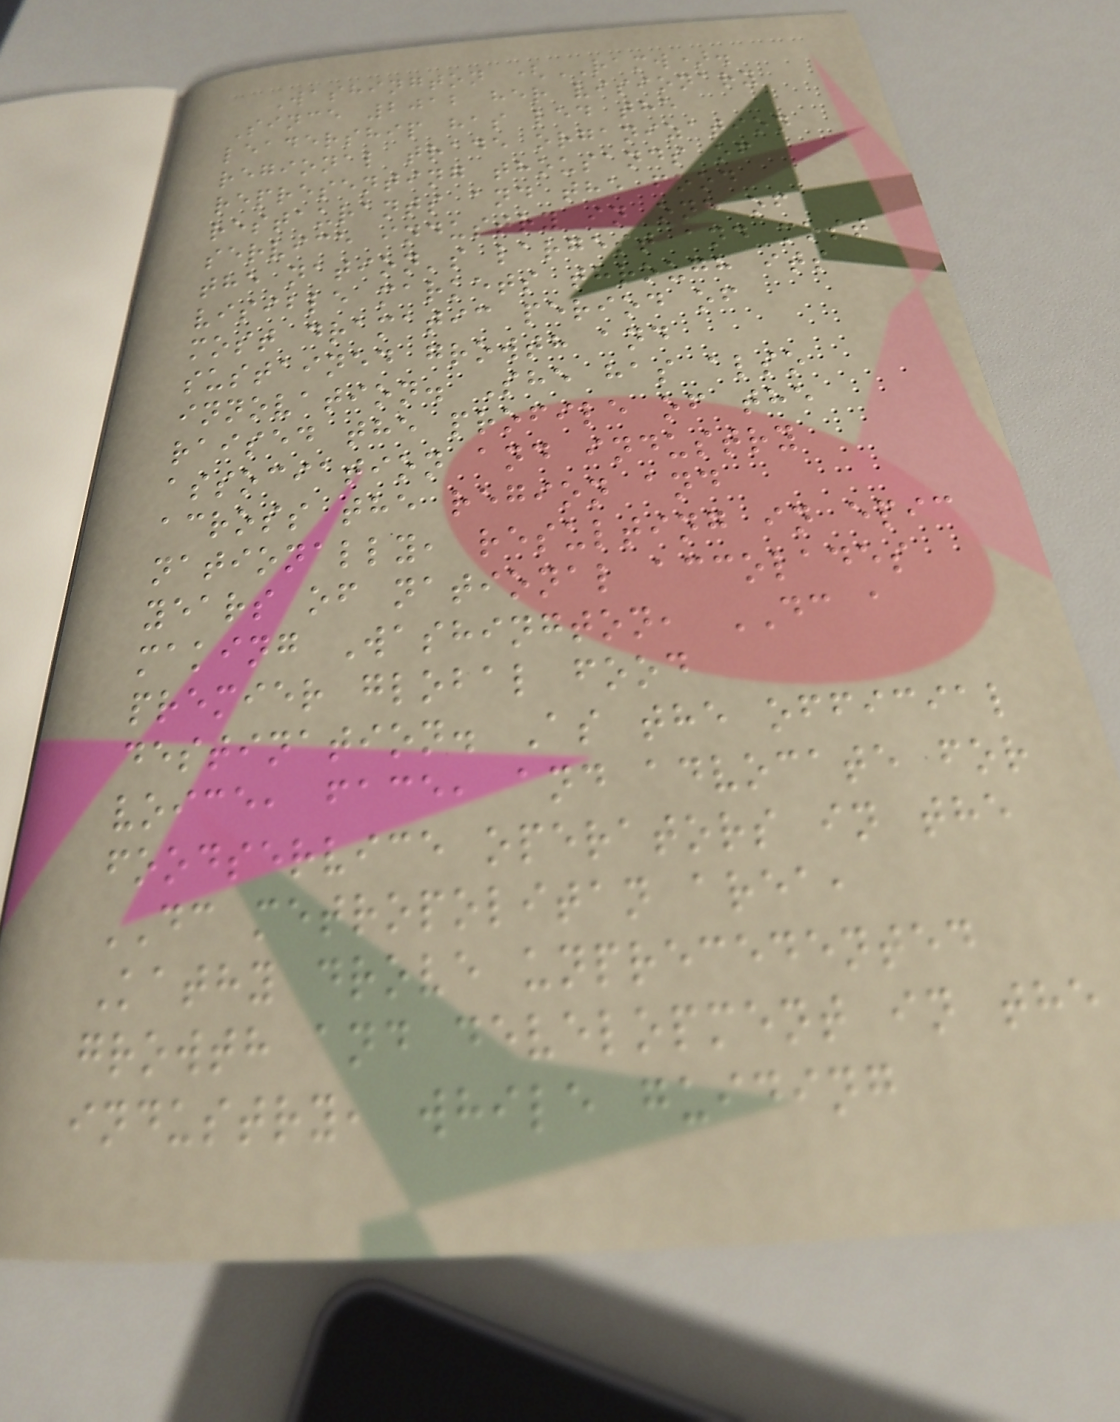Washington (RAMW).
Since 2012 her visionary
leadership has led the
regional trade organization
representing thousands of
restaurants and the food
service industry in one of
the nation's largest and most
visible markets through its
most dramatic period of
sustained growth and
innovation. She has also
raised the profile of the
association and industry
across the region and
nationally, resulting in epic
years of national accolades
making Washington, DC a
premier global food
destination. As the official
voice, face, and advocate for
foodservice operators in the
DC metropolitan area,
Kathy drove unprecedented
growth and development in the
industry, while guiding
